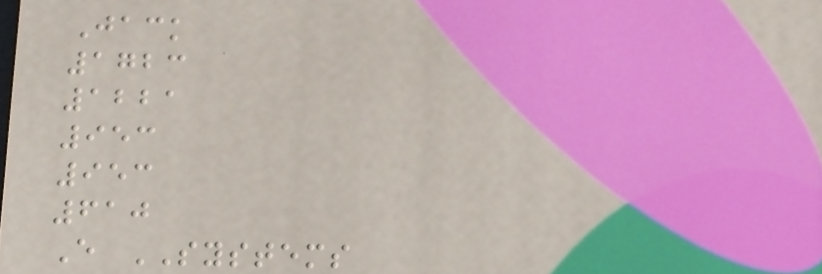Jack
1723
1221
953
953
610
E SYSTEMS
